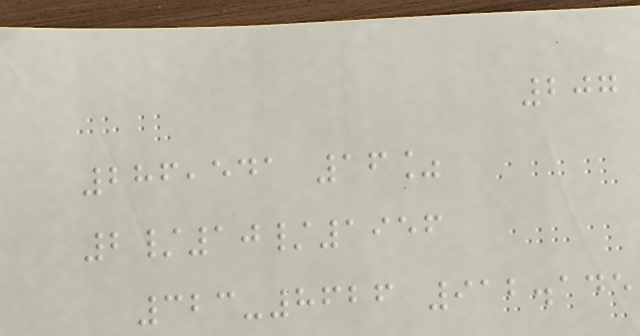207
286,541 16%
2/10/1956
323-8626 912.145
